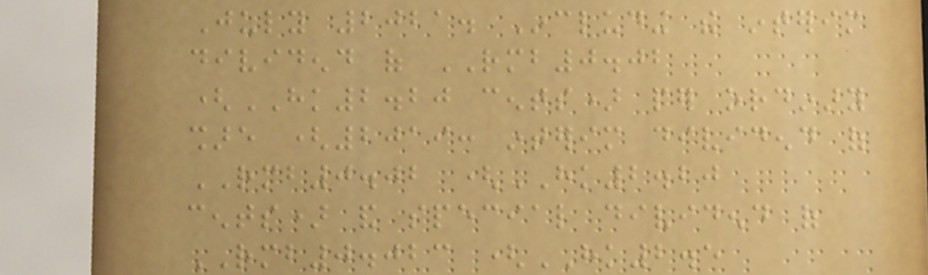July 2021. Including the interim
dividend of RMB0.02
(HK2.20 cents) per ordinary
share (2019: interim dividend of
RMB0.02 (HK2.20
cents) and special dividend of
RMB0.023 (HK2.5
